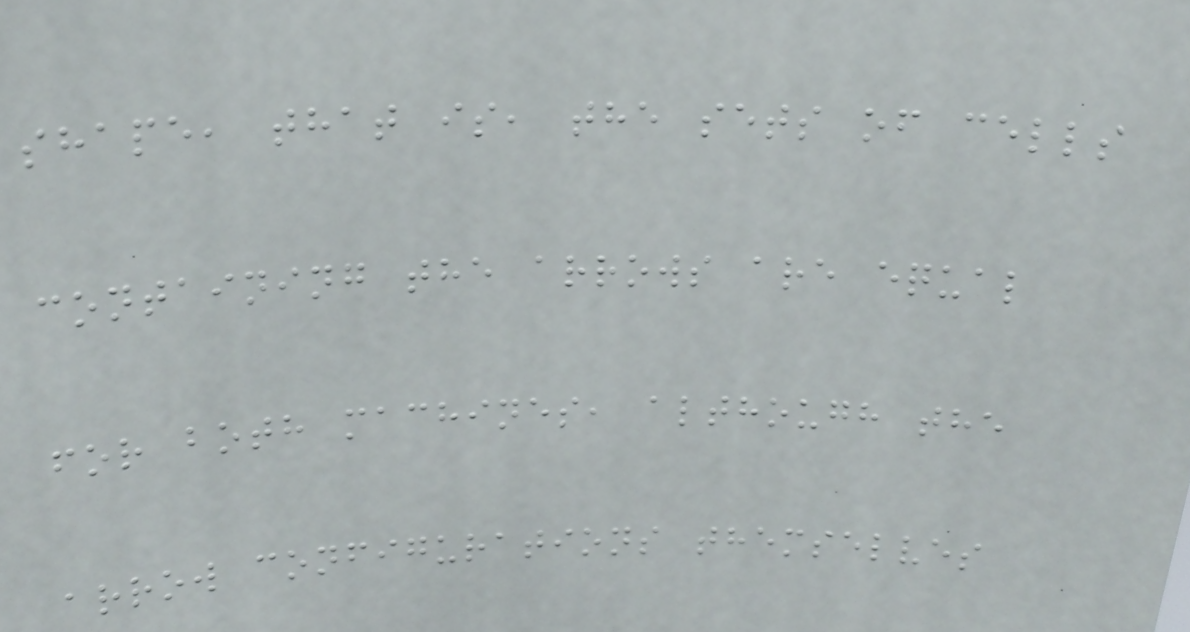shape, that is, the sets of cells
containing the arrows are equal
for both machines, although the
arrow configurations themselves
